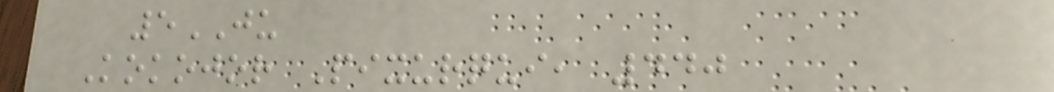5JU
Kokojor Pixurqui, 440
